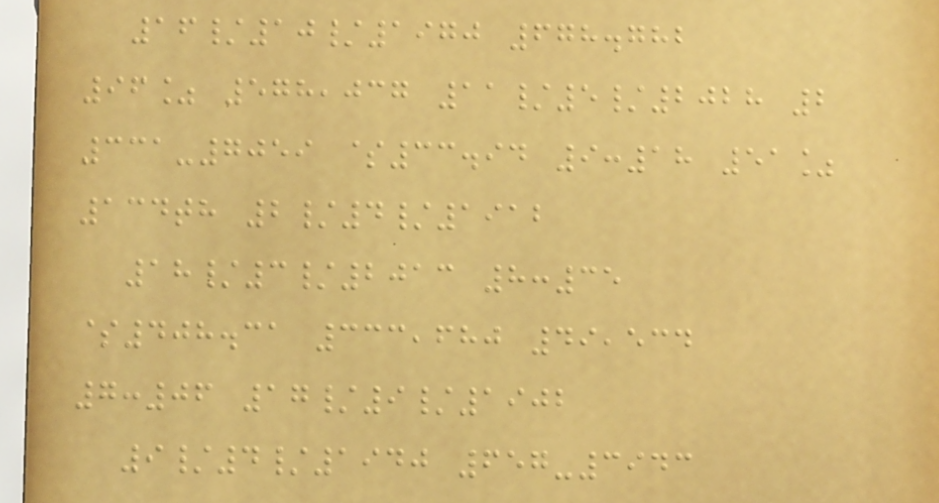16/10/1970 678.782
96% 578,037 11/5/2028 2
331-7059 $33.94 9:18 51%
134th 2/4/1912
18/3/2013 8:35
$408.31 333,680 49,534
7:06 17/9/1902
9/4/1940 657-3943
